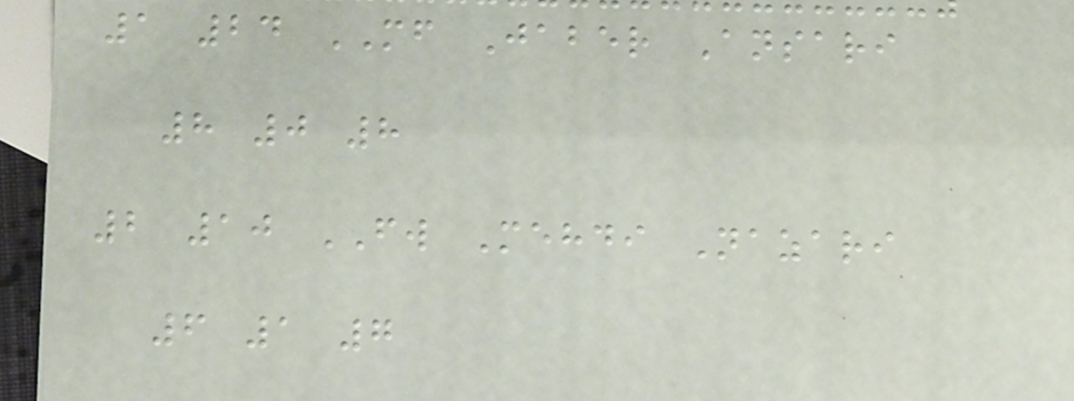1 24 MF Jaber Ansari
8 0 8
2 10 FW Mehdi Nazari
6 1 7
